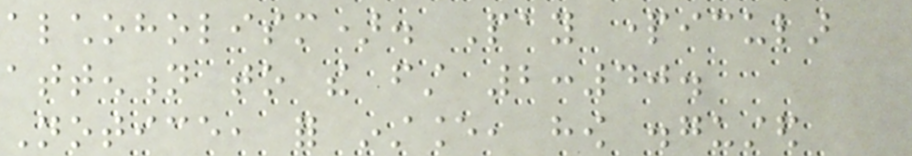alchoholism). Pay particular
attention to the first 2:40.
Notice, for instance, how disgusted
